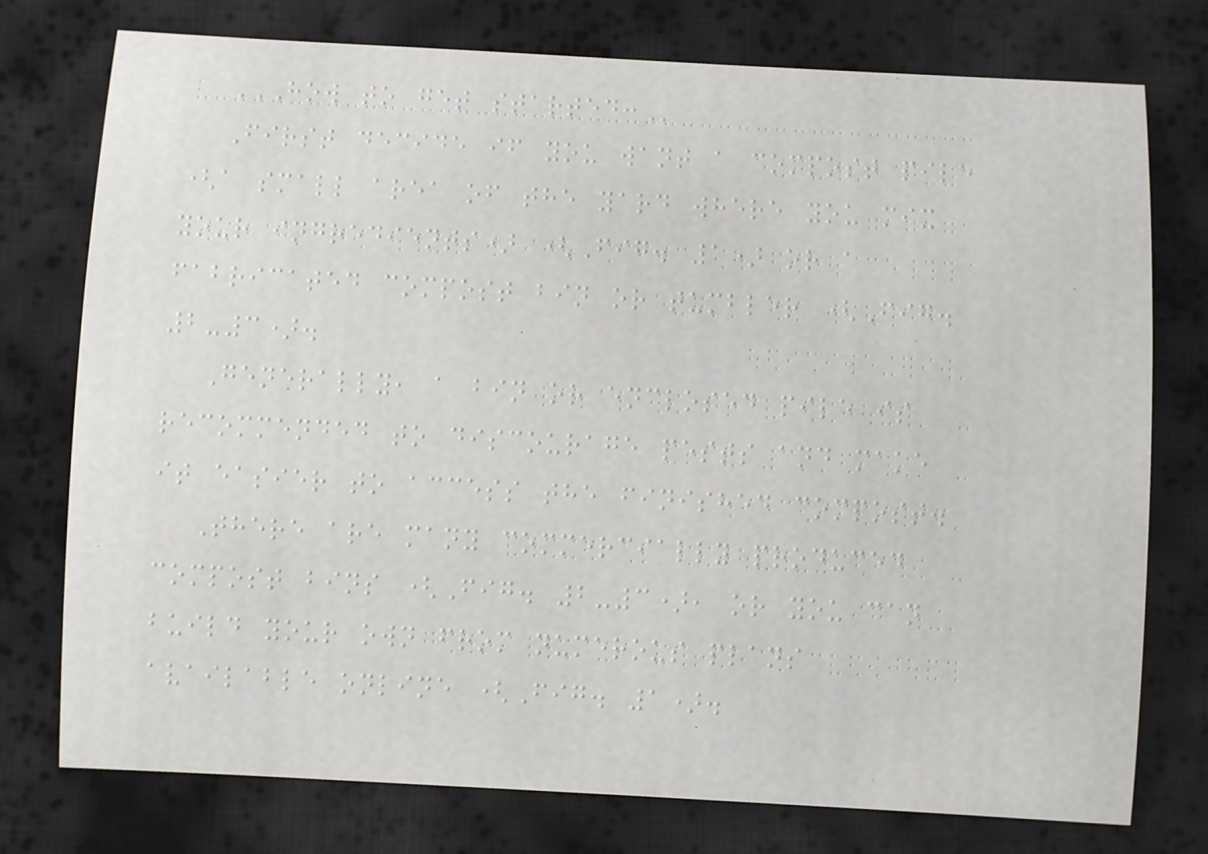HOW TO GET STARTED:
First decide if you want a compost pile
(a small area of the yard where you mix
your ingredients) (Fig. 1) or a
fabricated compost bin or tumbler (Fig.
2-3).
Generally, a bin or enclosed pile is
recommended to discourage pests and make
it easier to access the finished compost.
There are many commercially produced
compost bins (Fig. 2-3), or you can
build your own from numerous plans
available online (Fig. 1).
